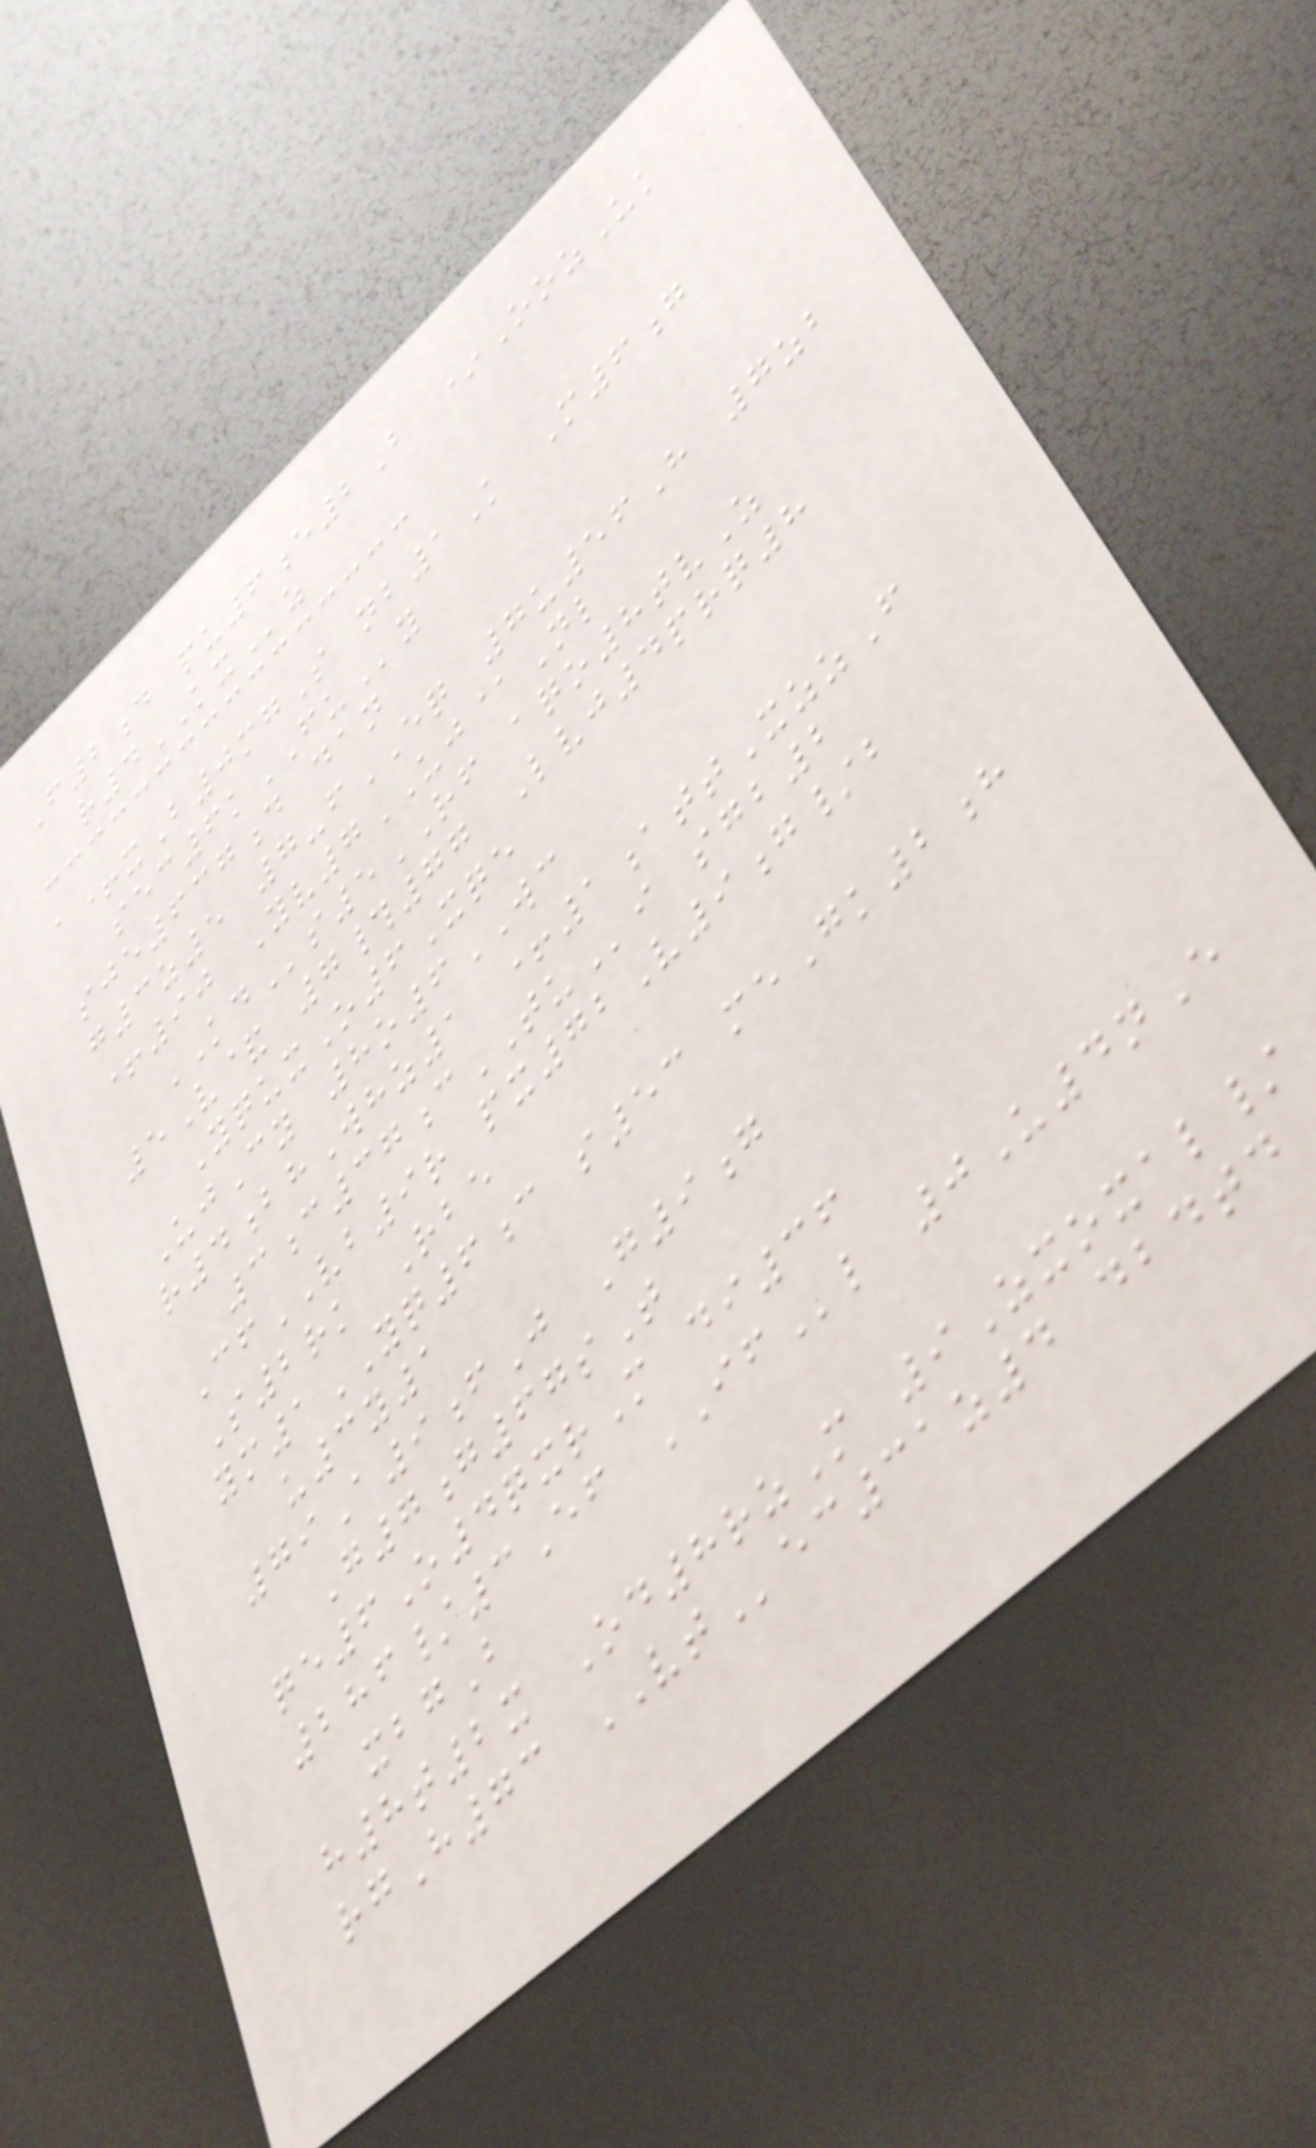F2d pu6e2B *OozUk
r4KXz
a+xB0mgS nb1K M6g
sec6kFUy
sje637d dan
g3z5 7-fEQ 7u56H 7zb
+90 Yv7UJ@Nl
KDs5RF aqo8tvZ
5V& 7#77 Lvj4prq8
YquxO6Xqe
UjCy 8o6WC
r4bhWhz1 +1attXzzF
3c37cTUi sgb2
CfVB9r px72V9g/b
S2rk Rbe
ym1YQ6c s53 meGk2h
u3y1
79A9fJ G9g
G7g67sT
qe6O4qxrM di36
286/3Ef IFl 0U4nE
xbgB
h8t2x Od8rzM 9Zxoxal/
rgH73 VTec31z4 dbdtd
